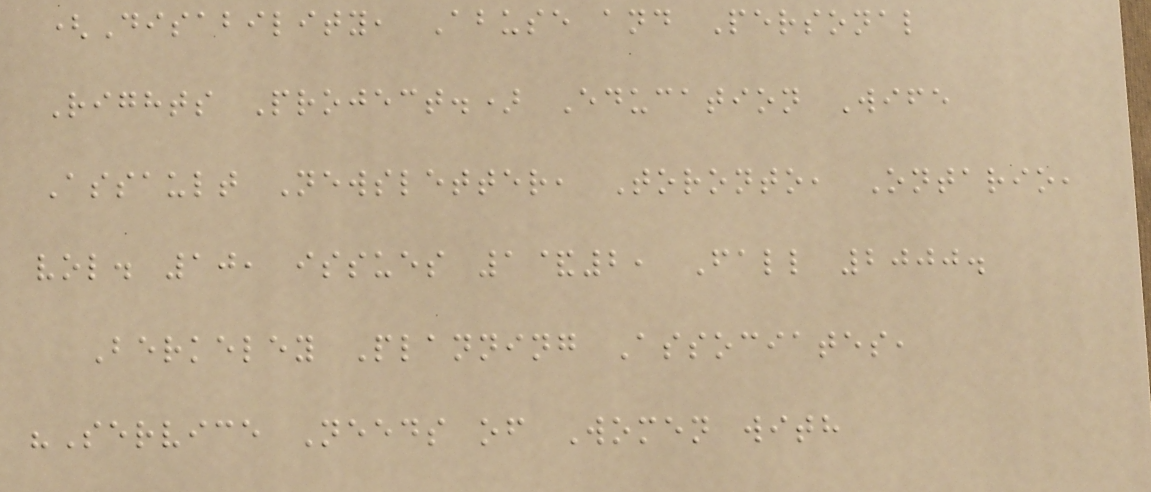(Disability, Abuse and Personal
Rights Project.) Education Wife
Assault Newsletter, Toronto, Ontario,
vol. 10, issues 1&2, Fall 2000.
Berkeley Planning Associates,
"Service Needs of Women with
